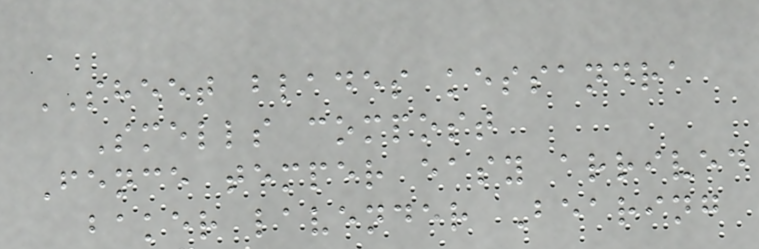SHEET blades kessandra
Smells compost
Fence temper easy arrived
baker lavender Bearing
